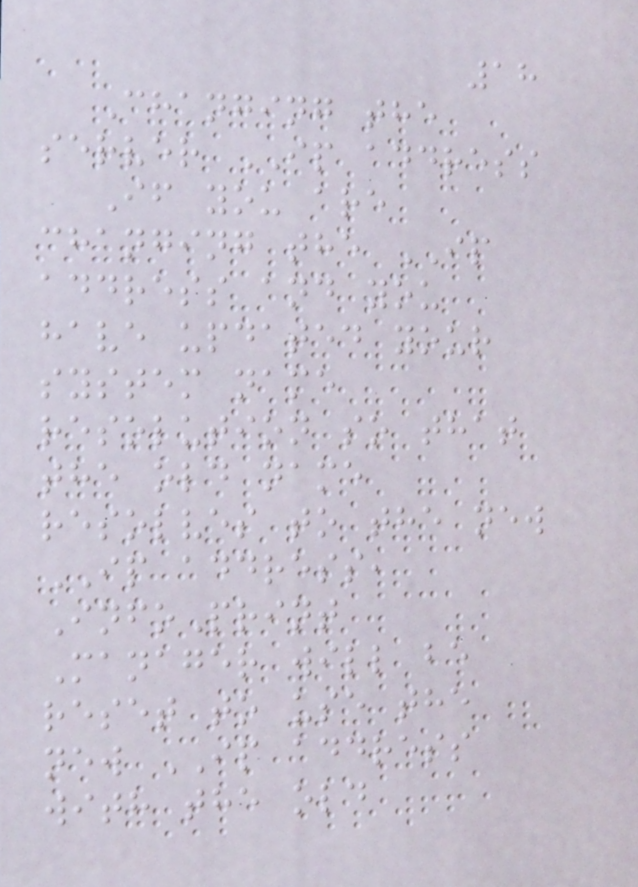18
Changing the
server IP address
If you are
changing the IP
address and you
have updated your
system name
resolution so that
the old name
resolves to the new
IP address,
InfoPrint
Manager will be
reset to use the
new IP address
with the old
